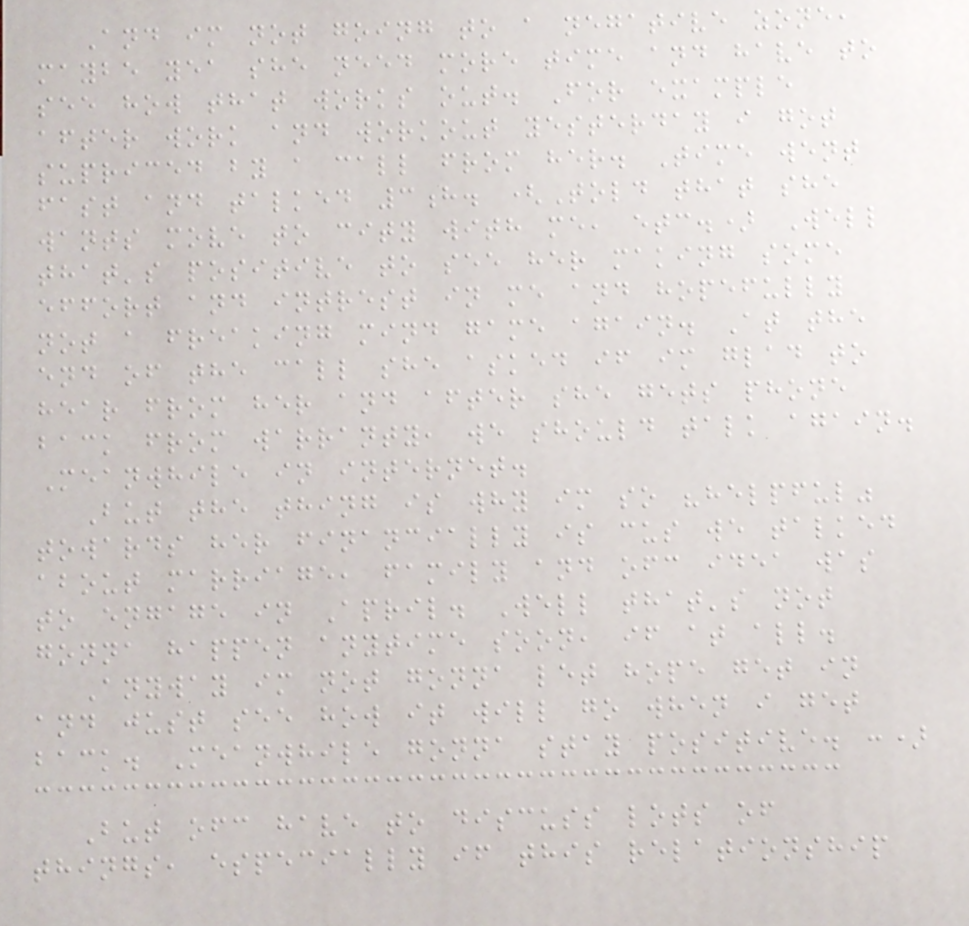And im not going to a negative zone,
maybe yea she need more time and have to
see how that works out. For example
after work and workout yesterday i got
supriced by a call from her. Time went
fast and talked 3h. (Told that she
wants move to city with me, etc.) Well
that's positive to see her making some
effort and intrest in me and hopefully
not a freaking mind game again. At the
end of the call she asked if im glad to
hear from her and after she gets phone
back from warranty, we should talk again.
Meanwhile in internet.
But the thing is why im so "helpful"
towards her financially is cus we talked
about marriage, family and ofc idea was
to engage in April. Well that's not
gonna happen anytime soon, if at all.
Anyway im not gonna let hope get in
and just see how it will go when i get
back. Meanwhile gonna stay positive. :)
But ofc have to discuss lots of
things, especially if this relationship
